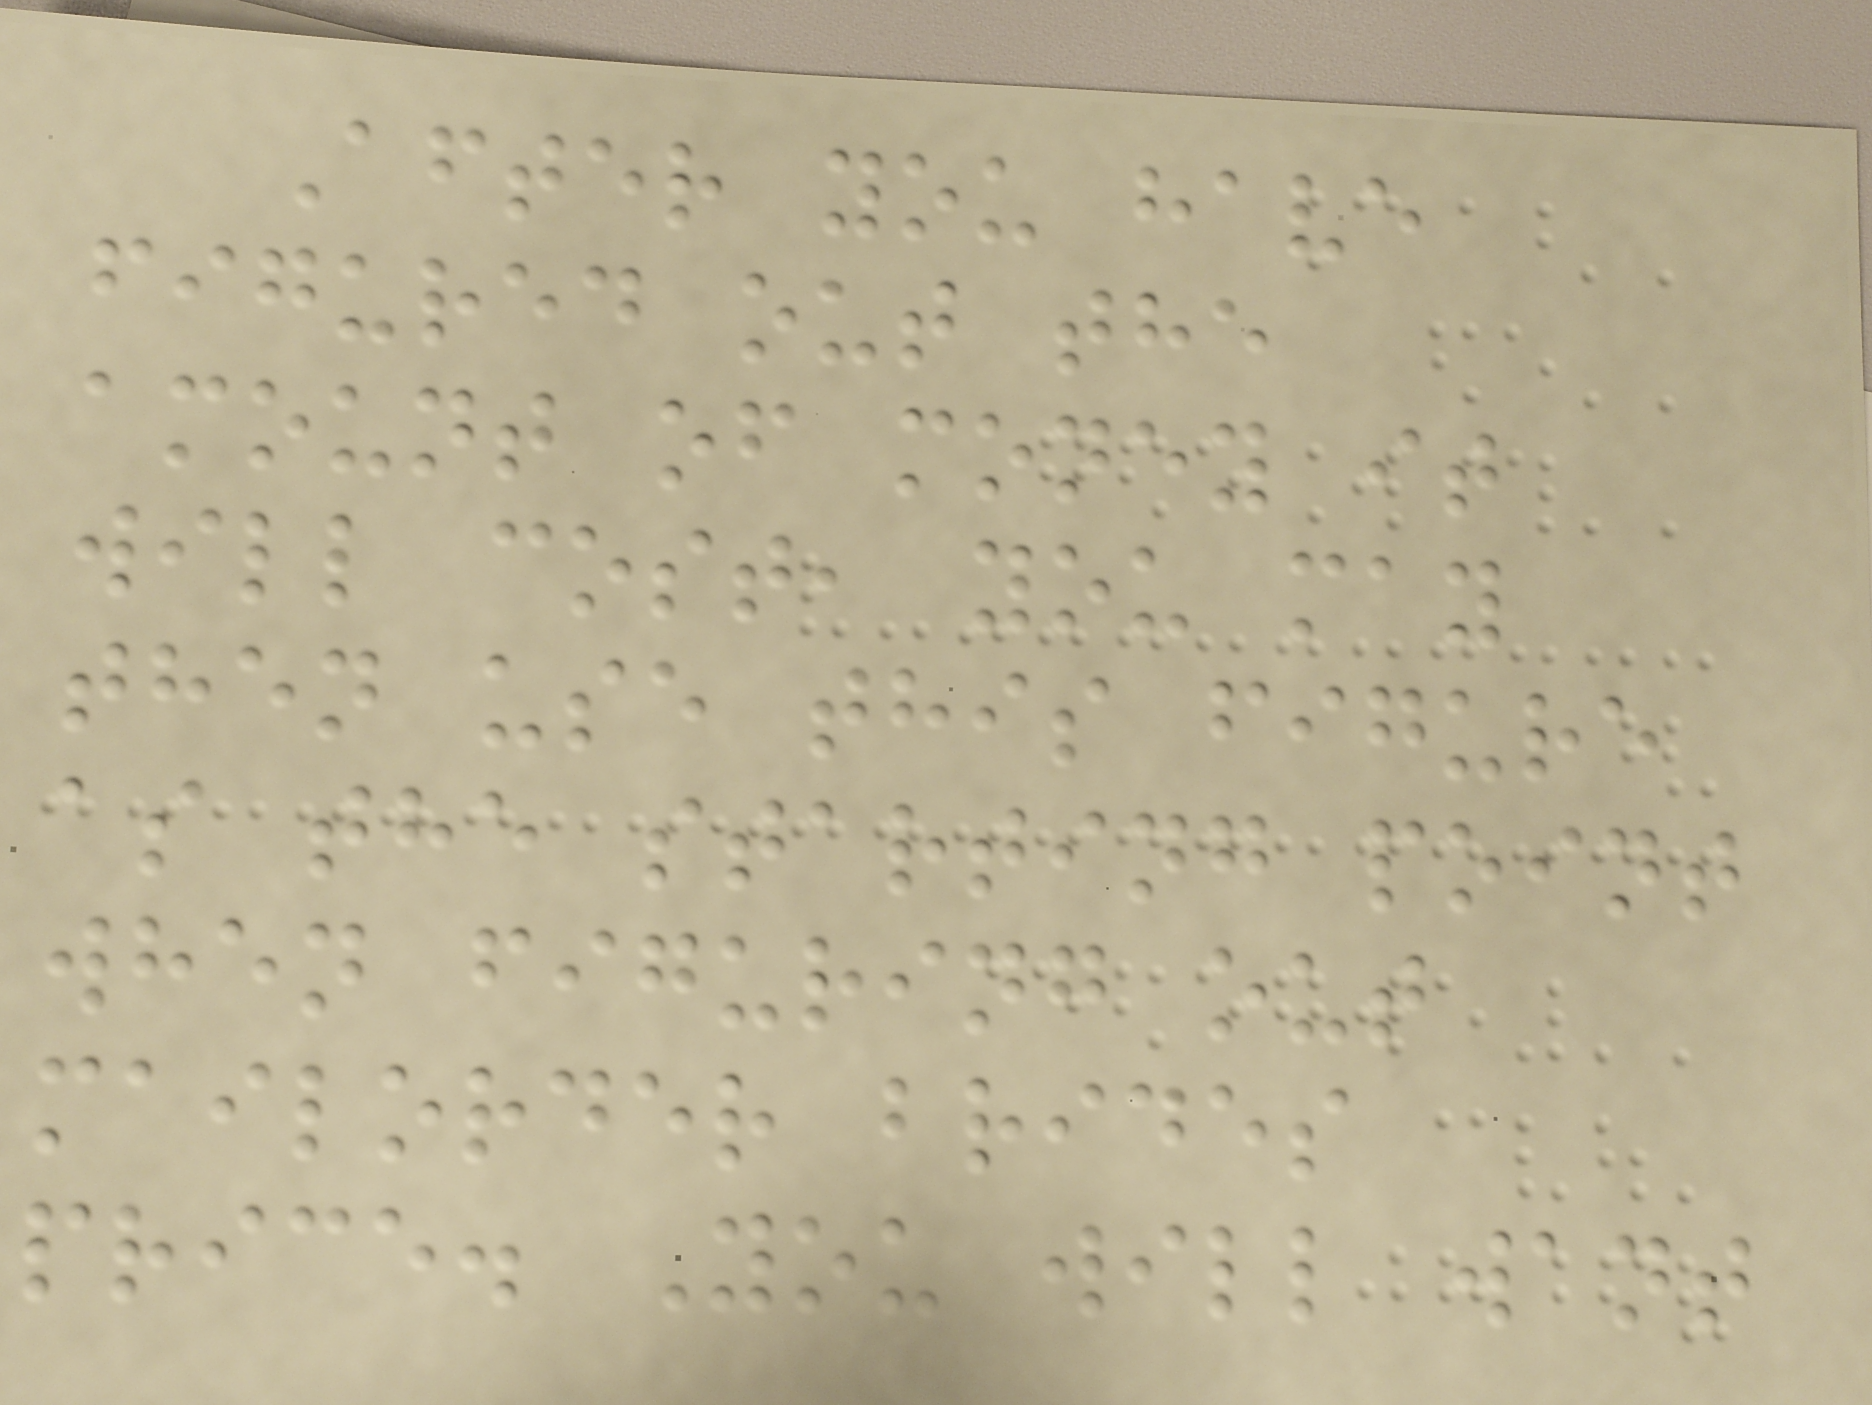After you have
figured out the
amount of money it
will cost, you may
then use this figure
as the starting point
when figuring out
mailorder brides
price. You will want
